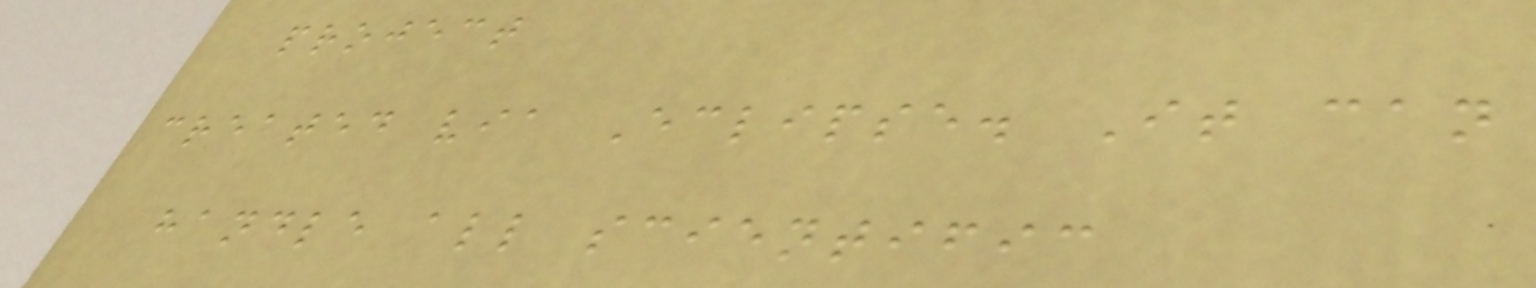project
created via Eclipse. It can
handle all scientific
